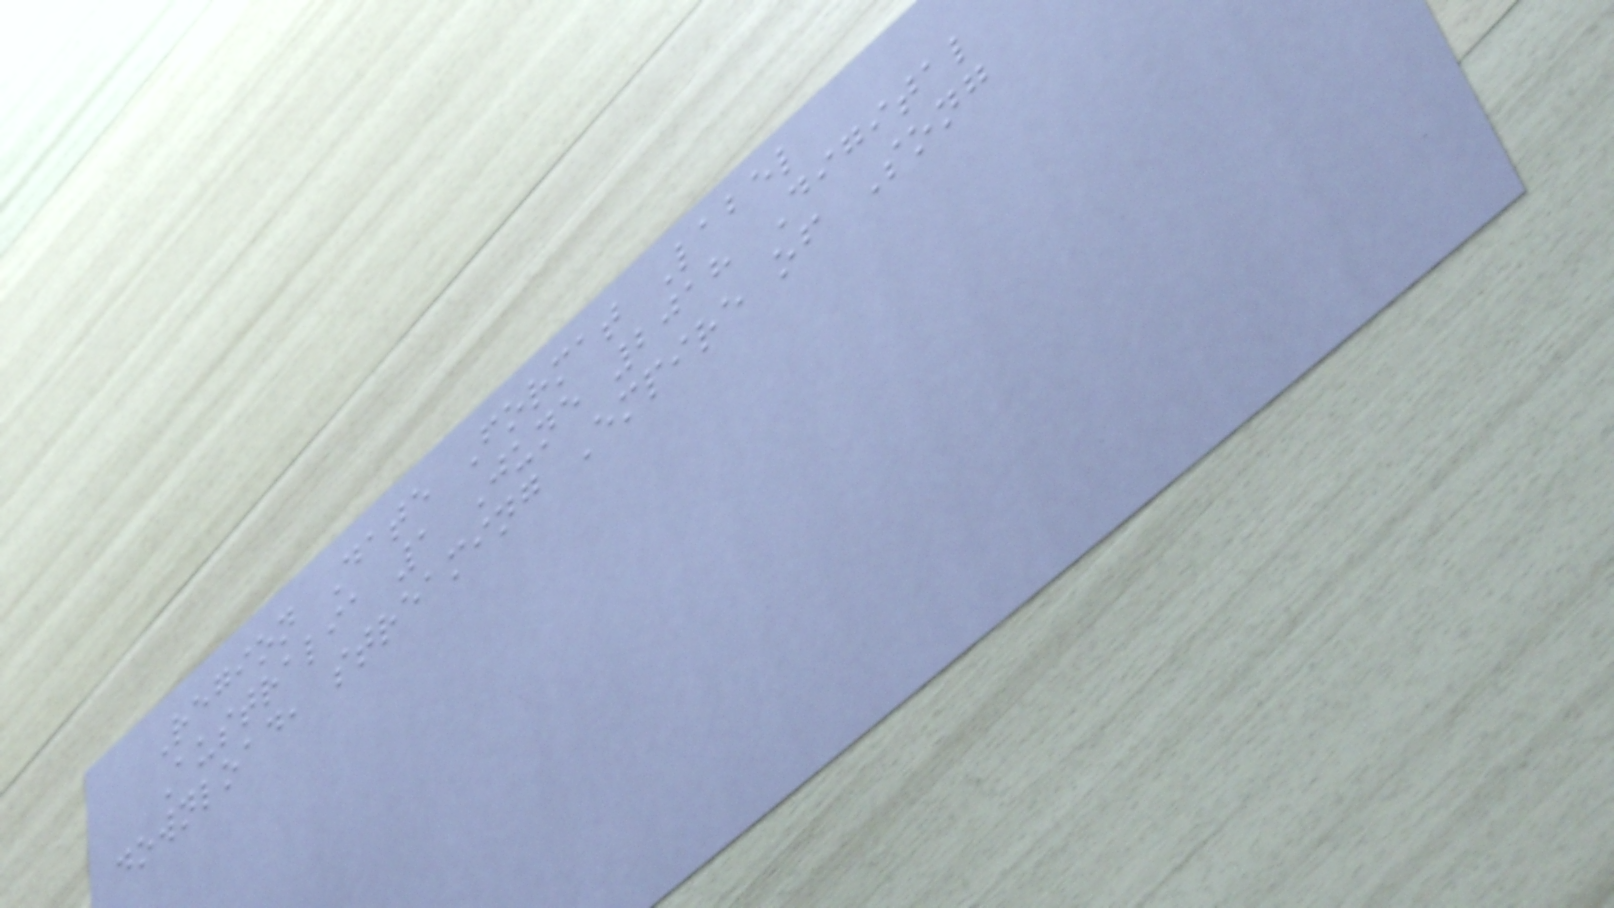Region Date Format Label
Australia 1 June 2018 Digital
download, streaming Empire of Song
